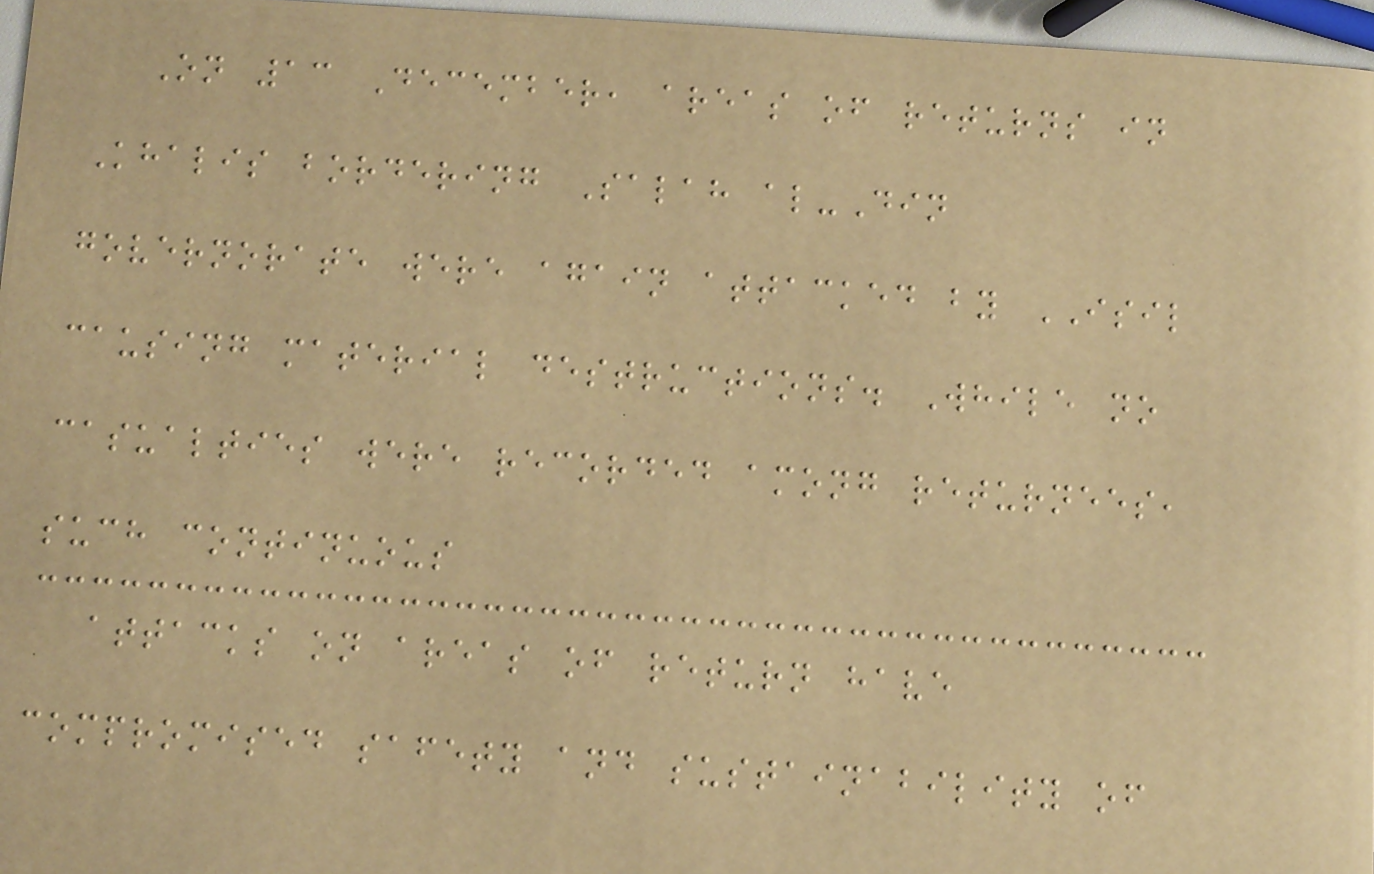On 13 December, areas of returns in
Khalis bordering Salah al-Din
governorate were again attacked by ISIL
causing material destructions. While no
casualties were recorded among returnees,
such continuous
attacks on areas of return have
compromised safety and sustainability of
